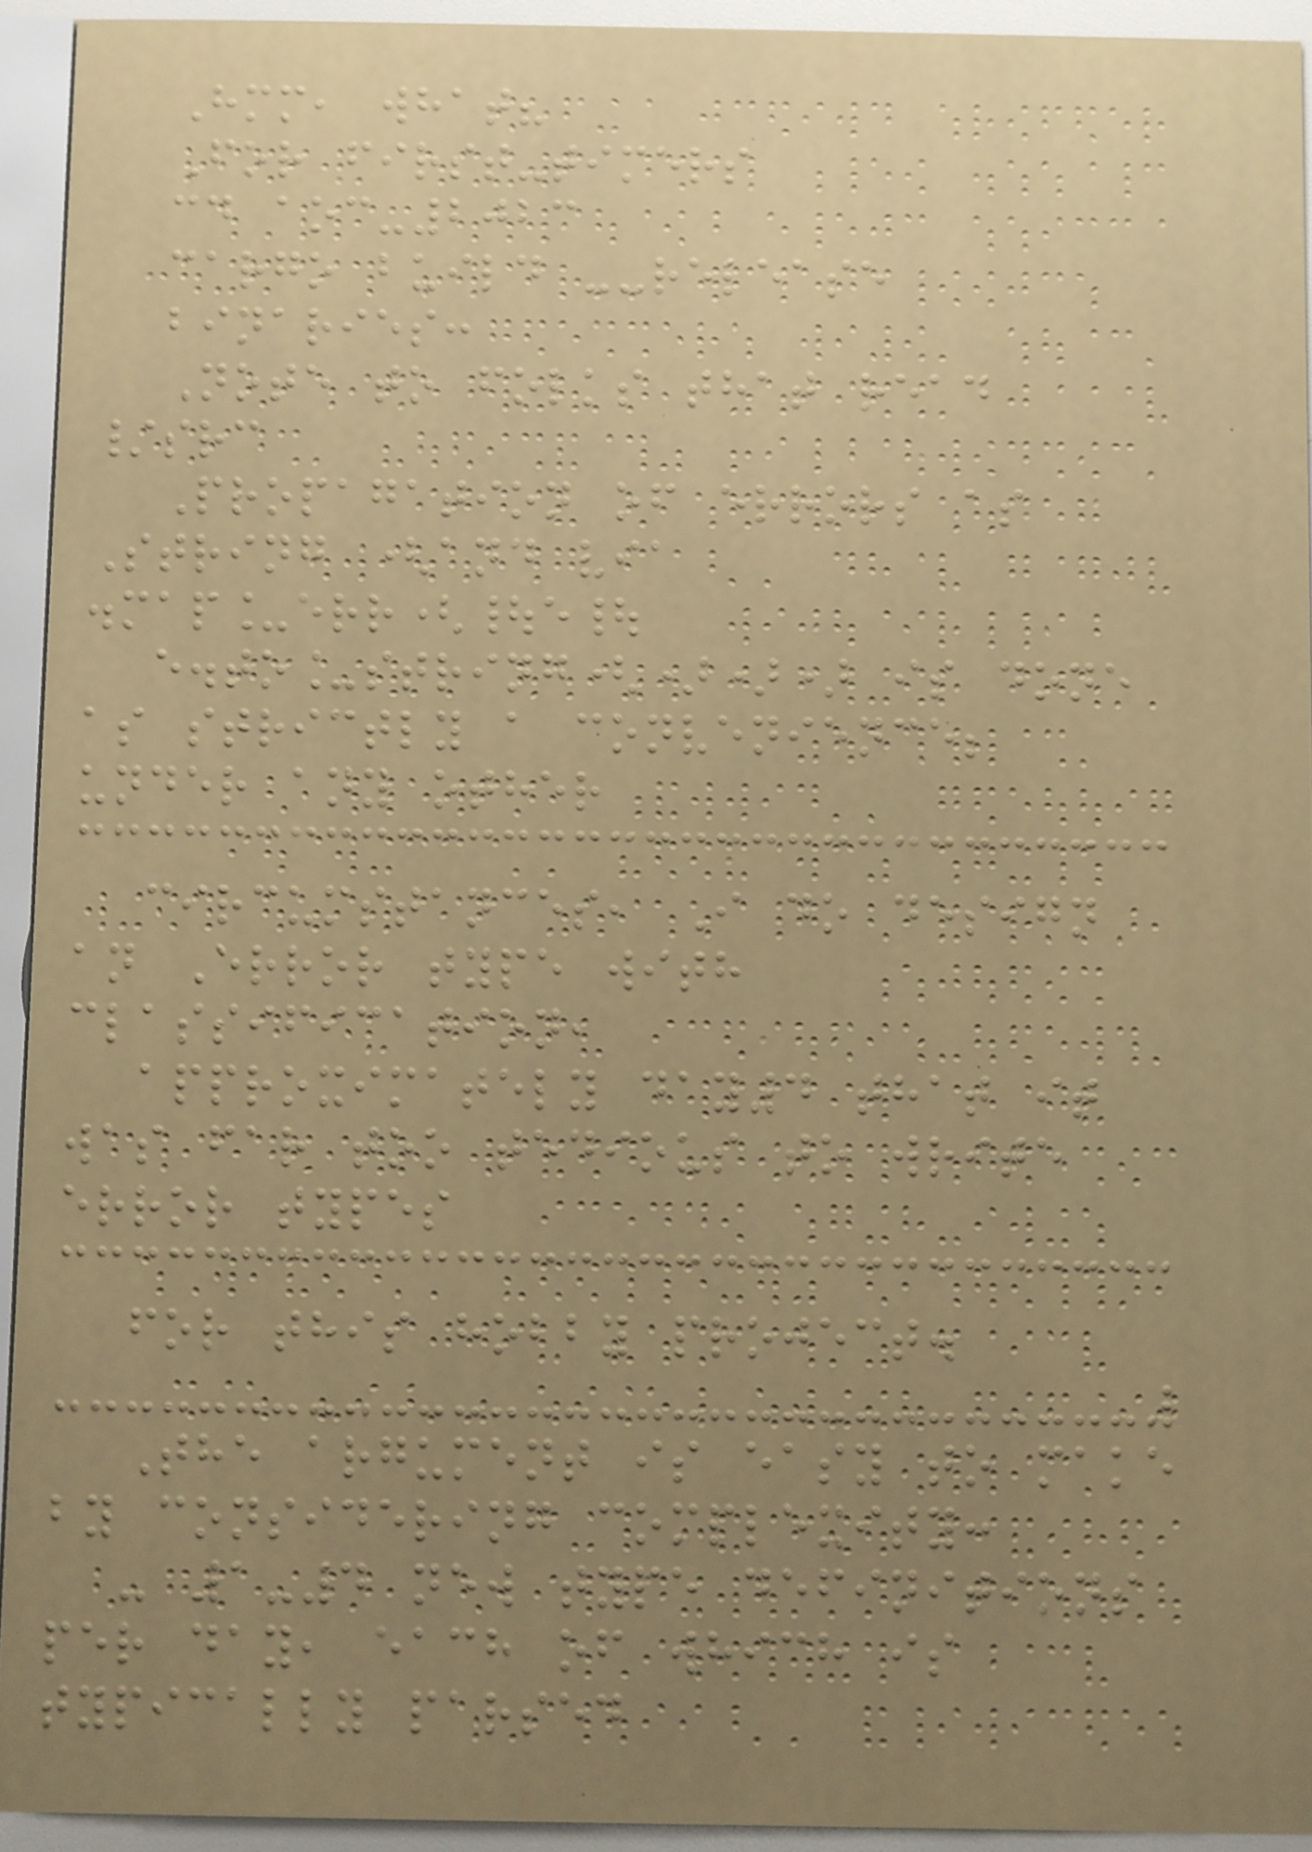Hmm, what?
For first-timers
cd aoc-2023
cargo build --release
binaries:
Note to folks that read
/src
Propagation of errors as
String (and via
.map_err(|e|
e.to_string())) is done
as strictly a convenience;
under any other
circumstances, I do design
an Error type with
classification,
approximately day4 that it
was far too tedious to write
error types
for this hobby project.
The argument is easy to make
by considering complexity:
- 1-4 new type definitions
per day, each of which is
typically parsed
